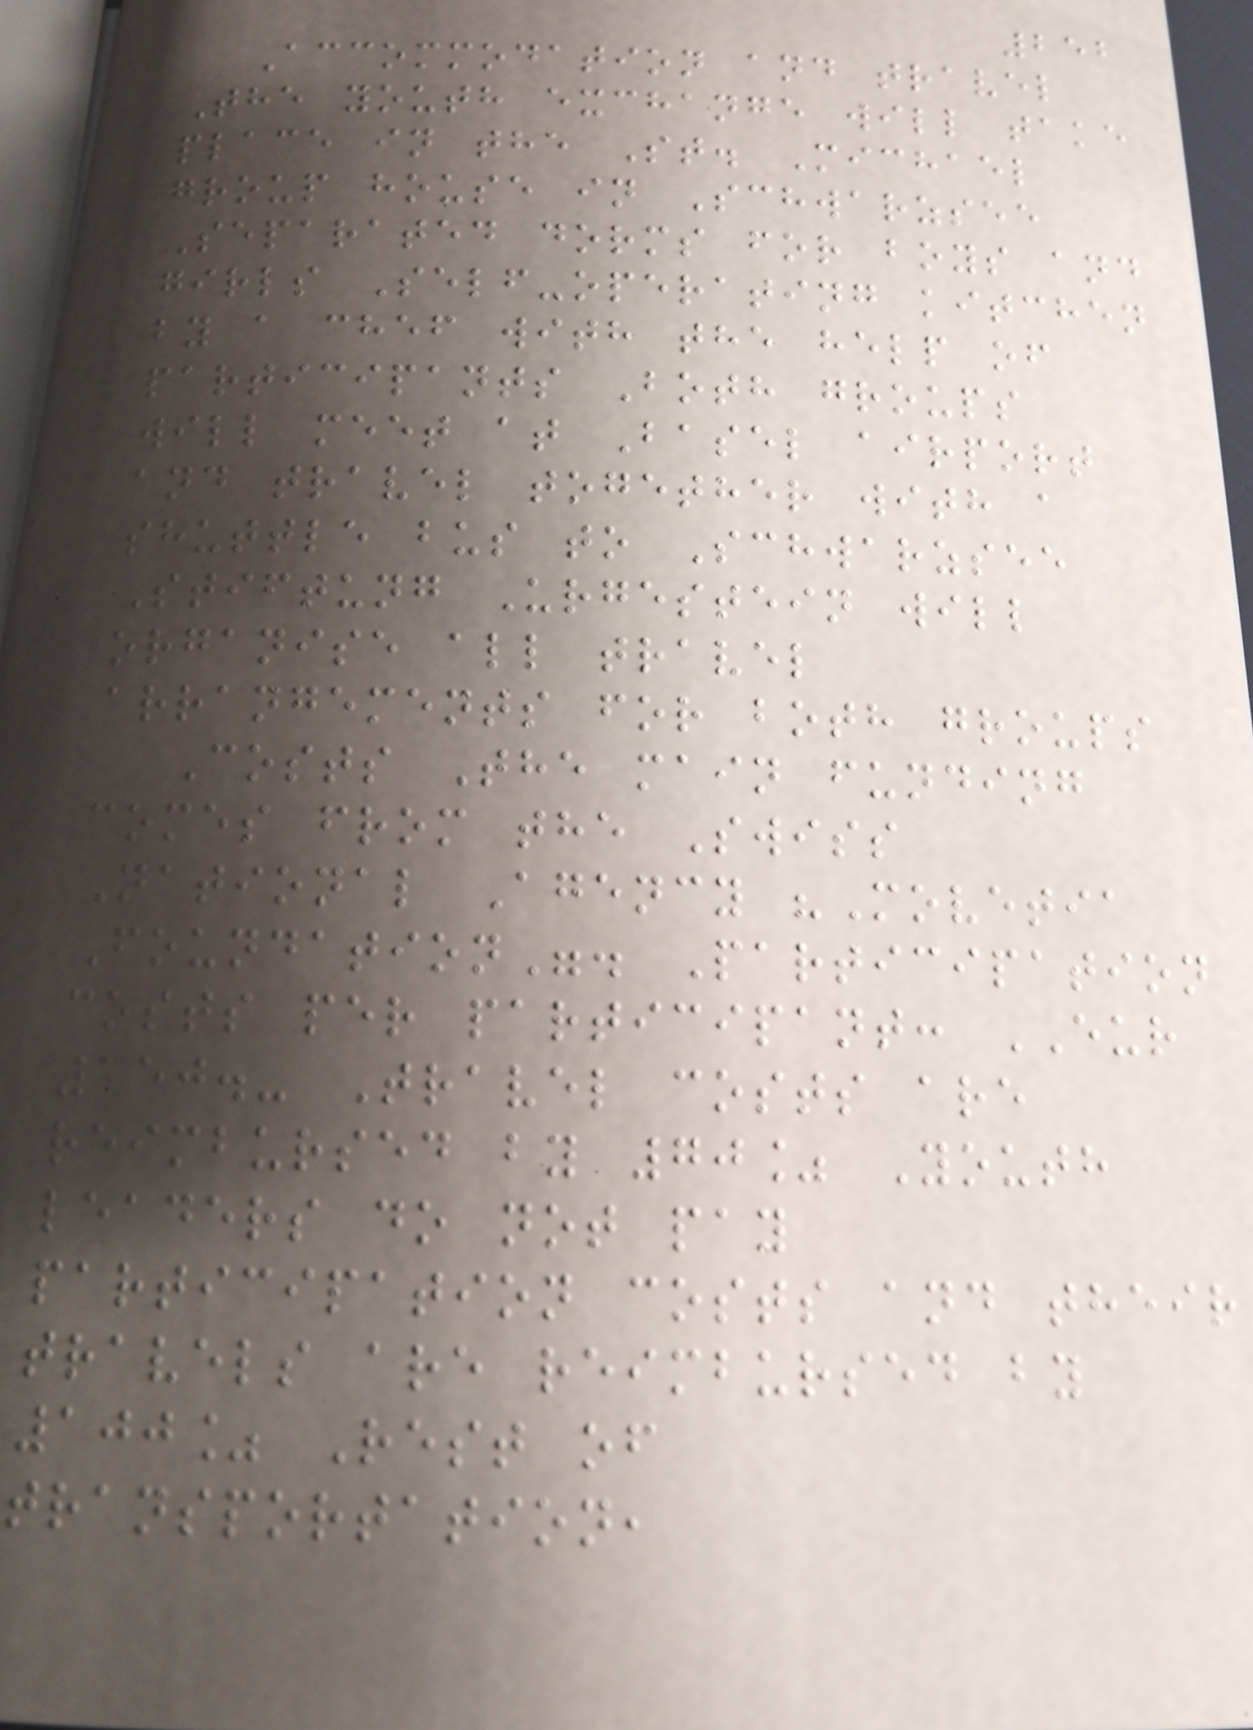252
Accommodation and travel
The youth exchange will take
place in the St. Michael
group house in Schwarzsee
Separated dorms for boys and
girls Self-operating kitchen
by a chef with the help of
participants Both groups
will meet at Basel airport
and travel together with a
shuttle bus to Schwarzsee
Stiftung Urgestein will
organise all travel
arrangements for both groups
Costs The main funding
comes from the Swiss
National Agency "Movetia
Foundation". Participation
costs per participant: EUR
150.- Travel costs are
reimbursed by 70% Youth
leaders do not pay
participation costs and their
travels are reimbursed by
100% Rest of
transportation,
